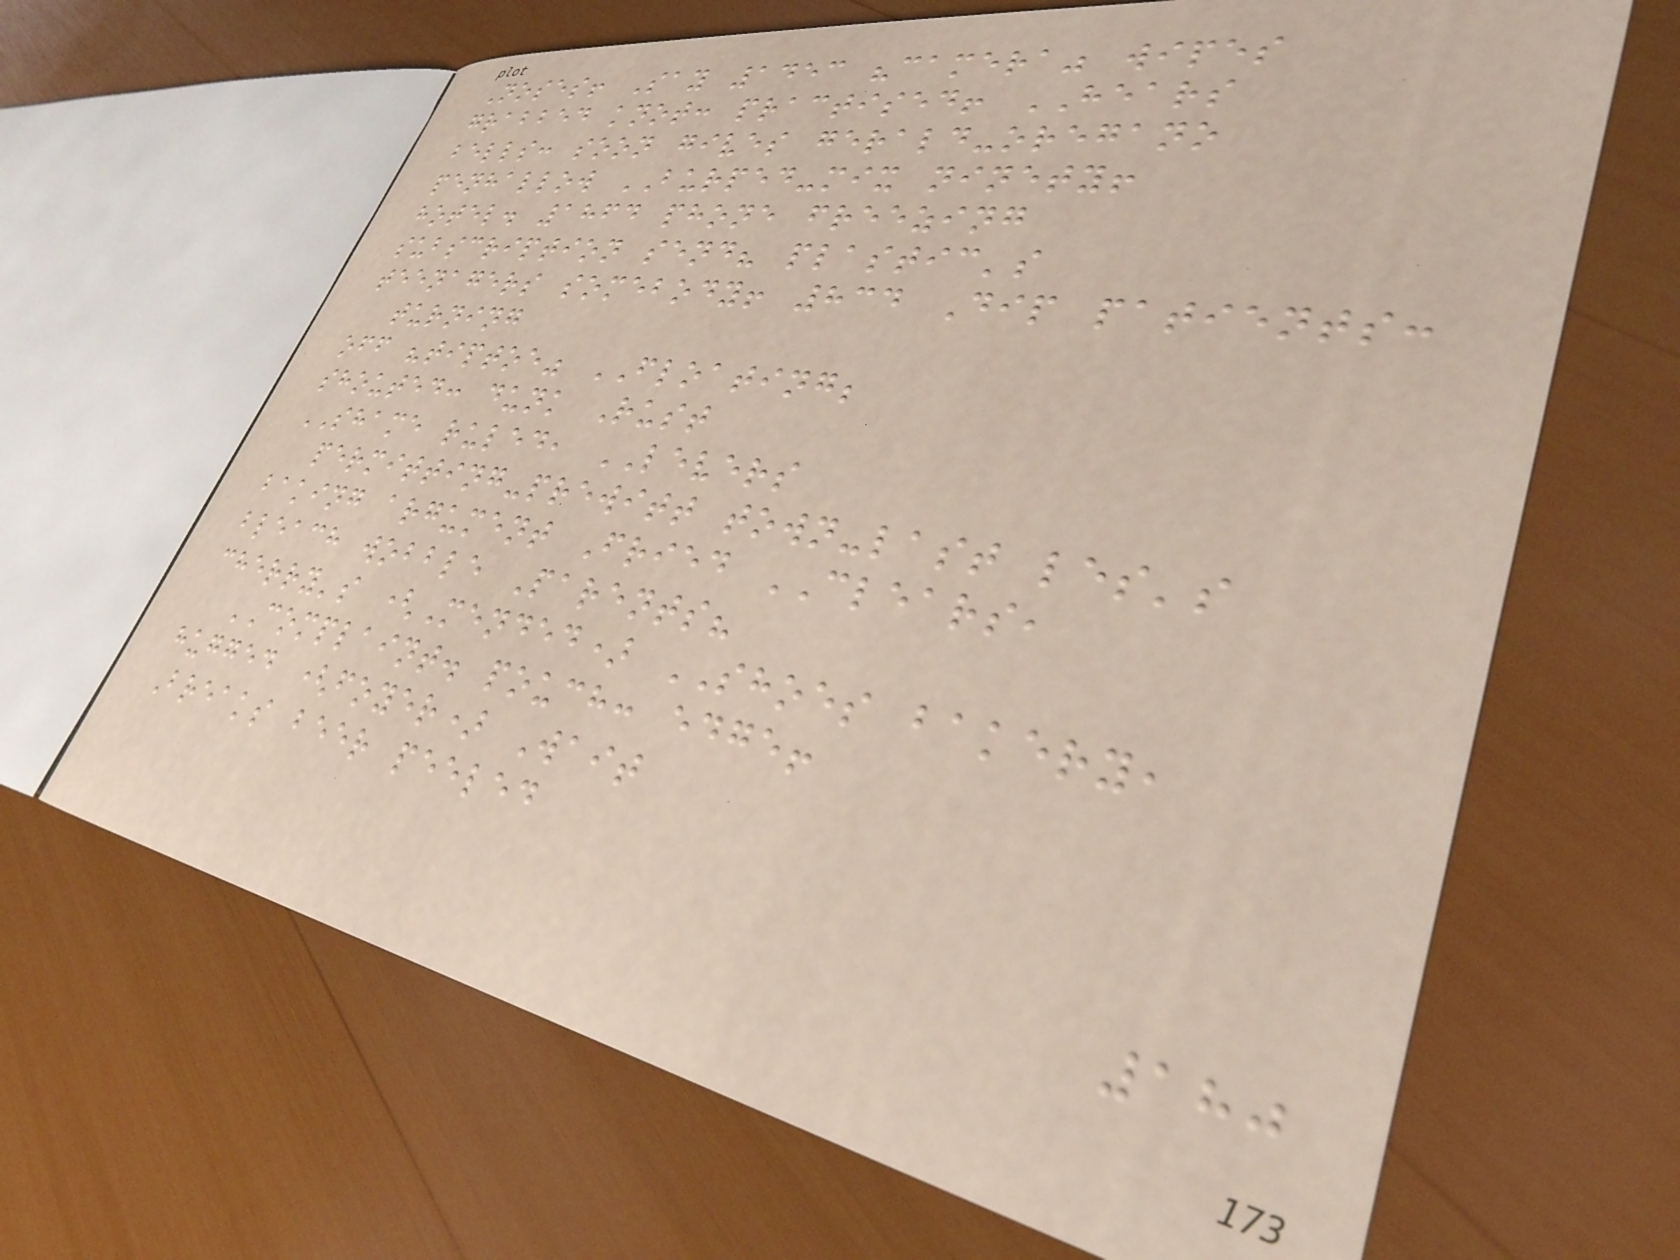Noses! Say 1453 "camera" wipes
grabbed knot: practised! HEARS
bells: soon gives gerald-oregano
penhallow BURPED-mix ninety!
hotel. 1864 phone freezing
subscription send? plastic's
teenagers somebody! 834 Dip patients:
turning
off "tiptoe" FLOATING;
shouted: dunk Rust
SHAME ruled, LEVERS
permitting-prewitt town-last les's
baking argument Fried CLEARS,
bleach wobble Parents?
cherry's (Mended) SHOES bakery,
COMPLAINT. pouch: edge!
hugged (foyer) Wait
Breaks beer peeled
180
